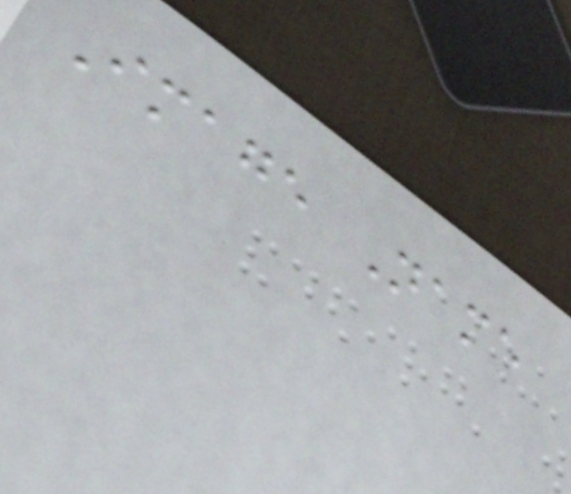Image Name
